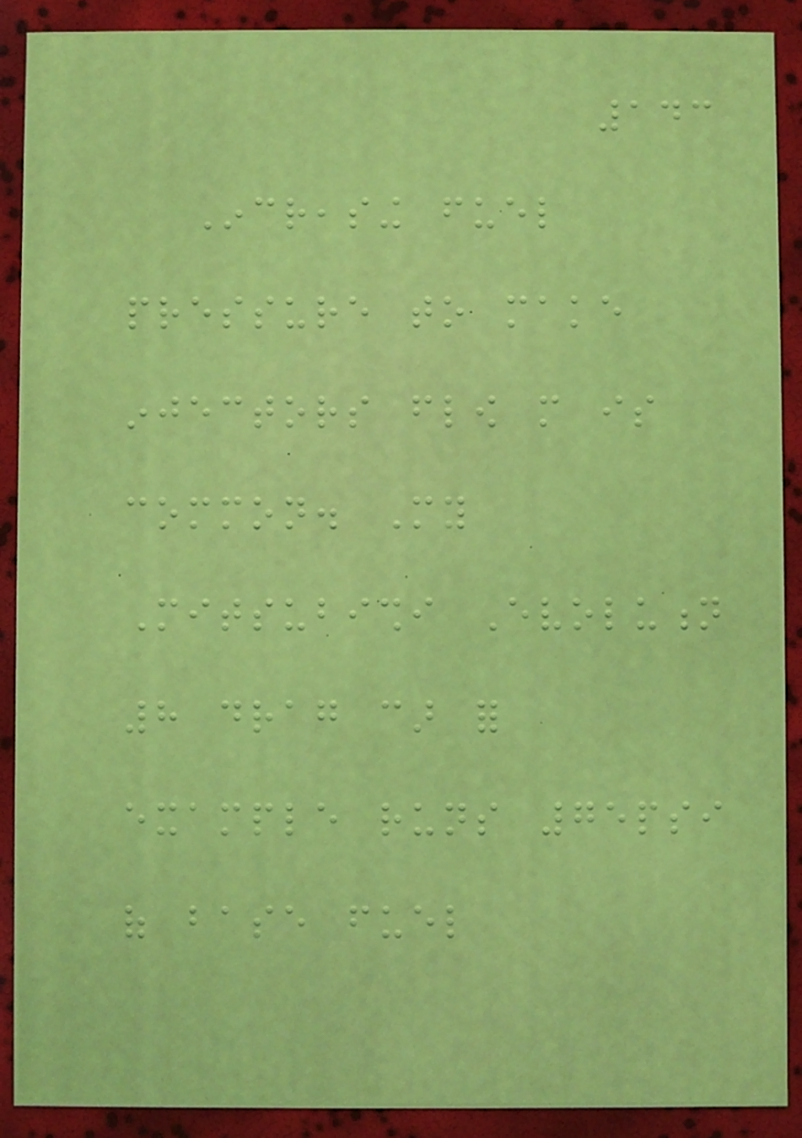143
Increasing fuel
pressure to make
injectors flow more is
common. My
Mitsubishi Evolution
8 drag car for
example runs 75psi
of base fuel
